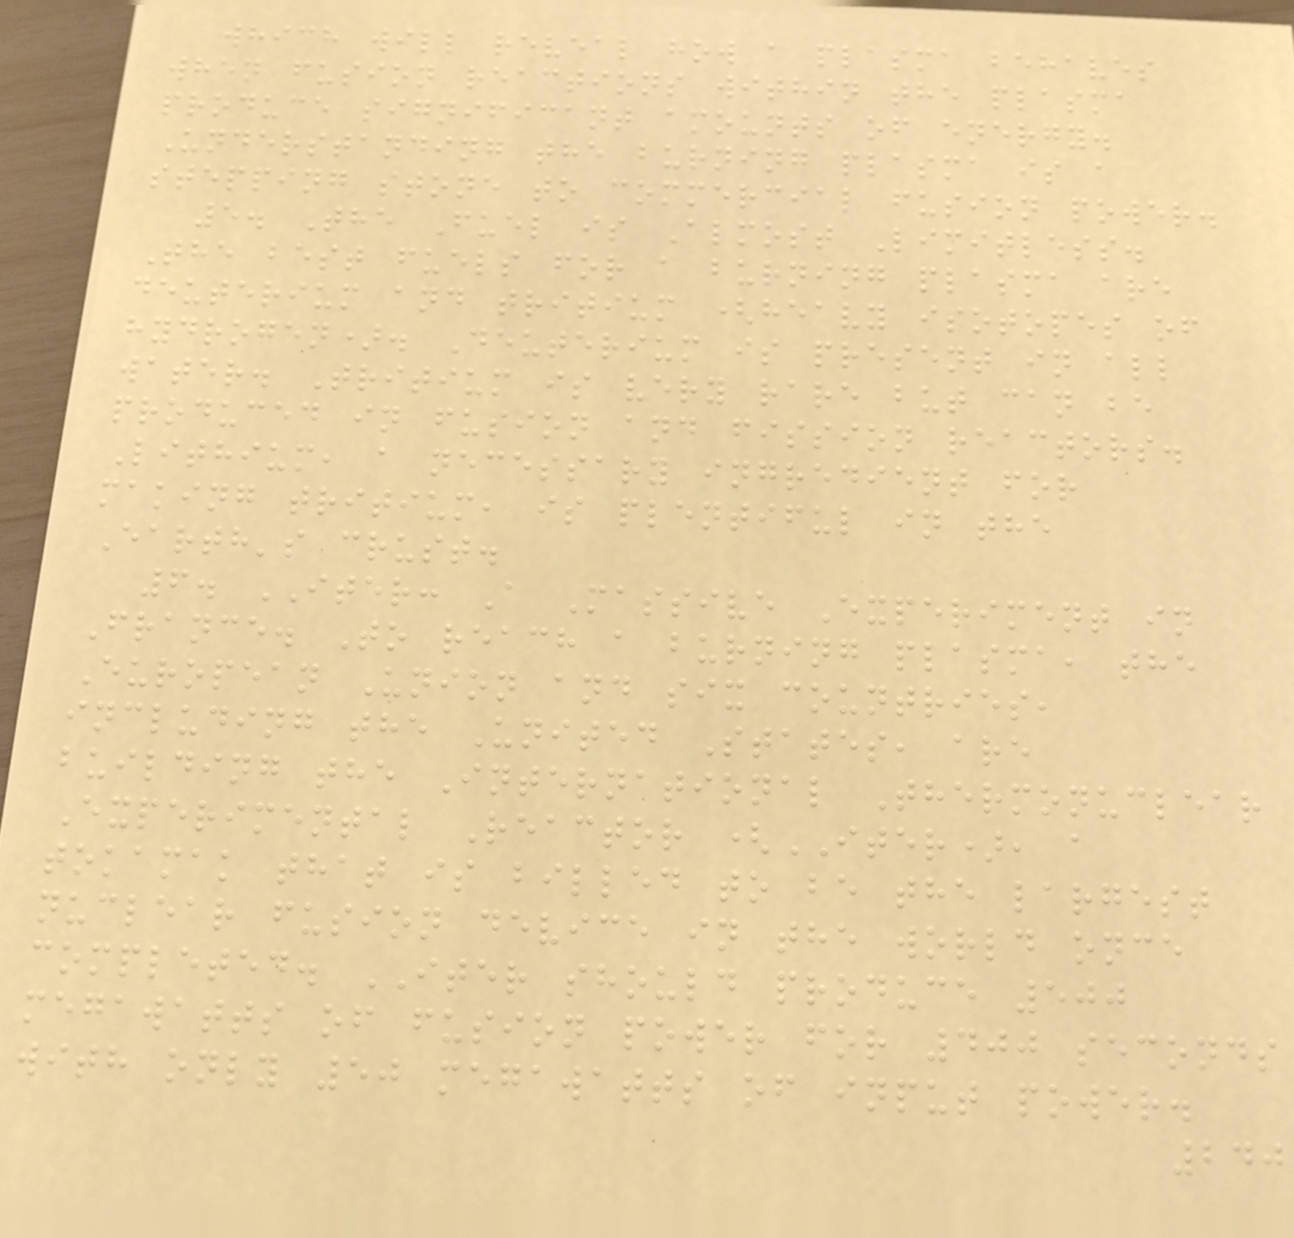which will reveal how a plasma behaves
when fusion reactions within the plasma
produce significant amounts of energy.
Understanding the burning plasma is a
stepping stone to commercial fusion power.
5. The Fuel is Almost Limitless.
The best fuels for a burning plasma are
deuterium and tritium (heavy isotopes of
hydrogen). Deuterium is present in all
water. Tritium is very rare but can be
produced in fusion and fission reactors.
Lithium, a necessary ingredient for
making tritium, is plentiful in the
Earth's crust.
6. ITER: A Massive Experiment in
France. To reach a burning plasma, the
European Union and six countries,
including the United States, are
building the International Thermonuclear
Experimental Reactor (ITER), a
tokamak that is billed to be the largest
nuclear fusion device in the world once
completed. ITER should produce 500
megawatts of fusion power for 400 seconds
with only 50 megawatts of input power.
240
